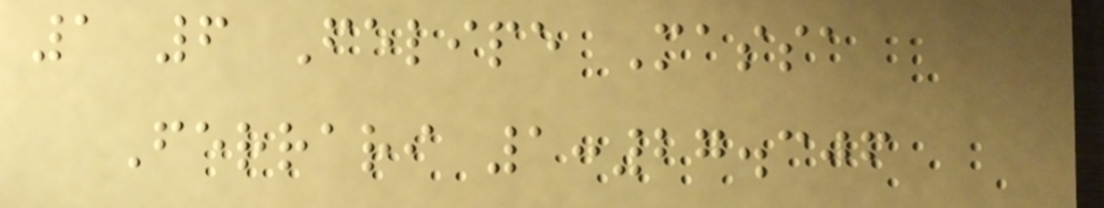1 6 Felipe Massa
Ferrari 1:27.306
